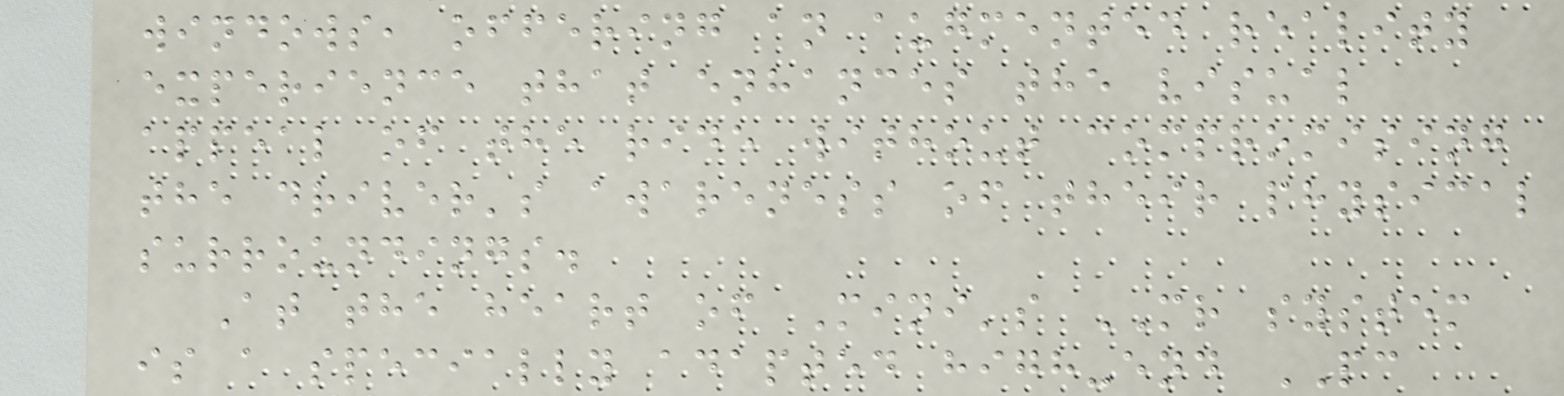windows, offering an augmented reality
experience that enhances the visual
appeal of the ride without compromising
the driver's awareness of their physical
surroundings.
At the heart of Mini's MR system
is a specially adapted high-end PC
